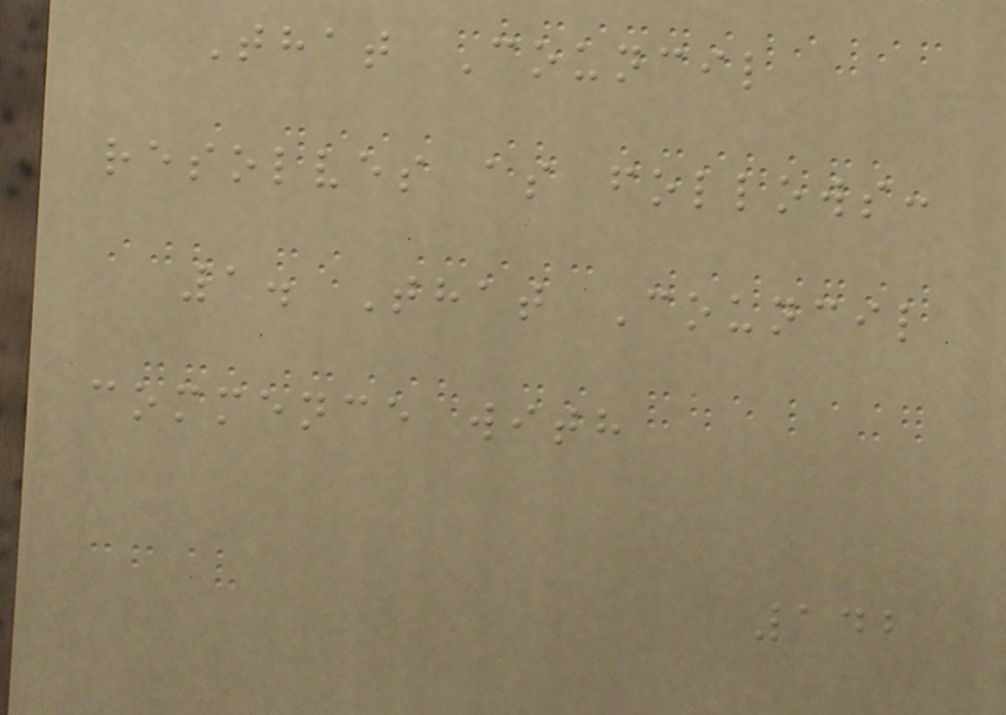That Council
resolves as follows:
1. That Council
commence with
142
